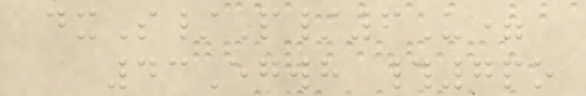dxS/P/6U=
43Egwh #7po
